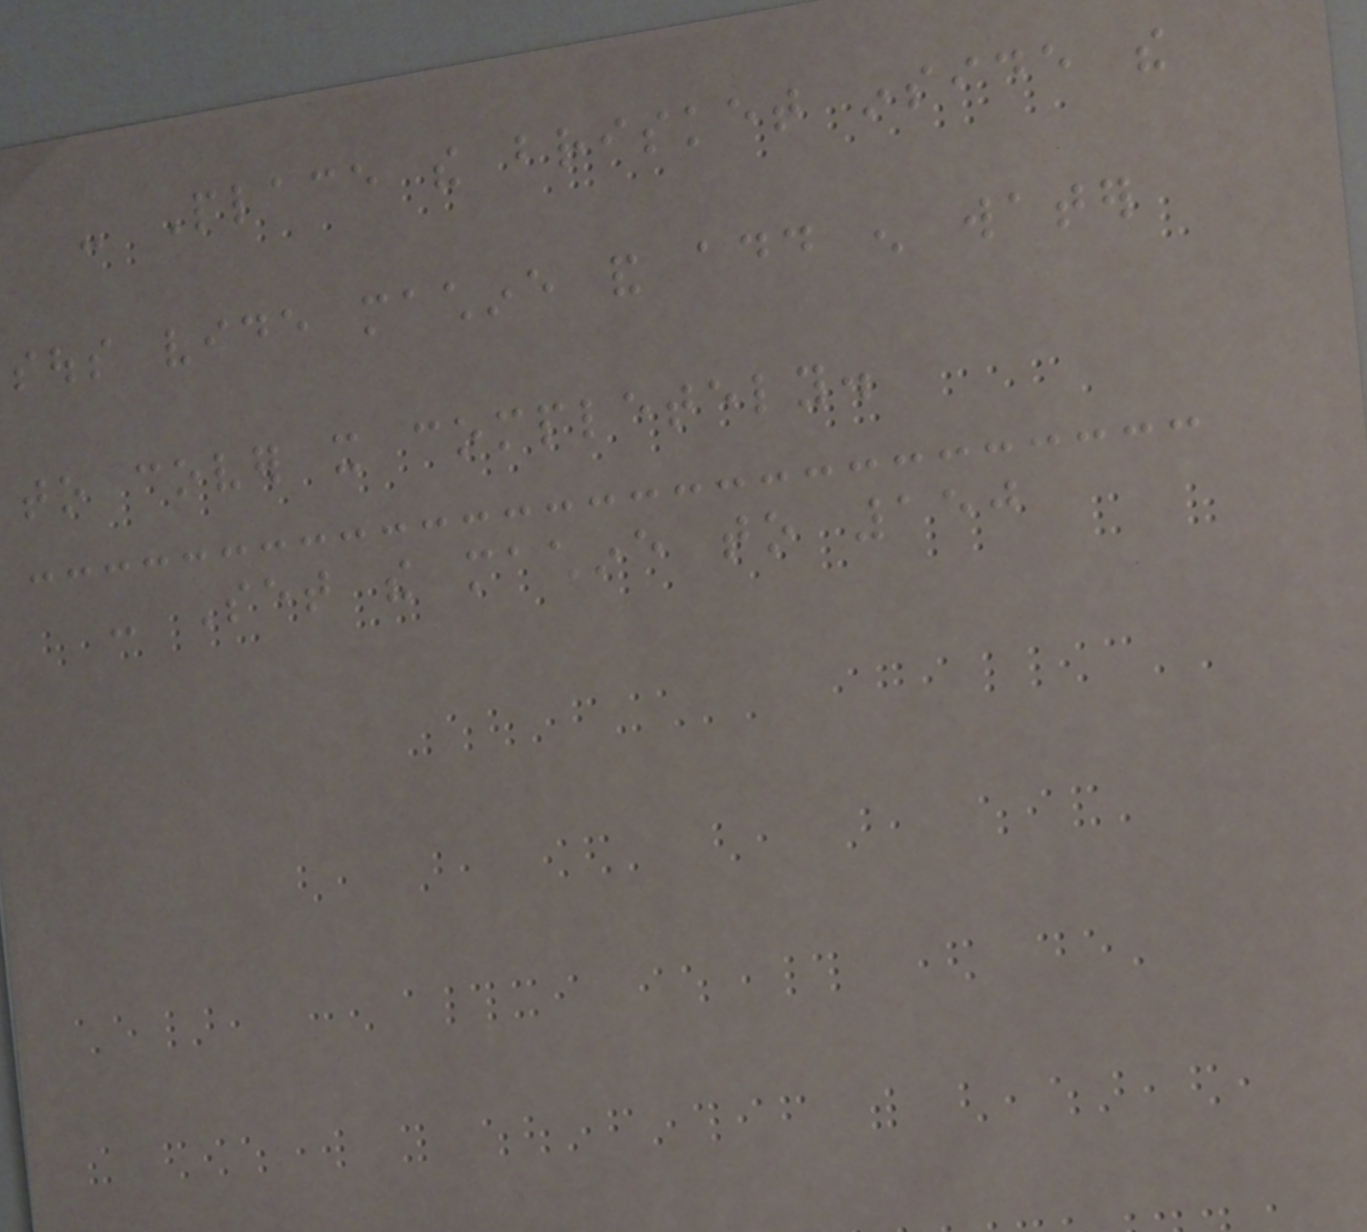- Place the brisket inside the
sous vide machine and add enough water
to cover it completely.
- Set the machine to 150
